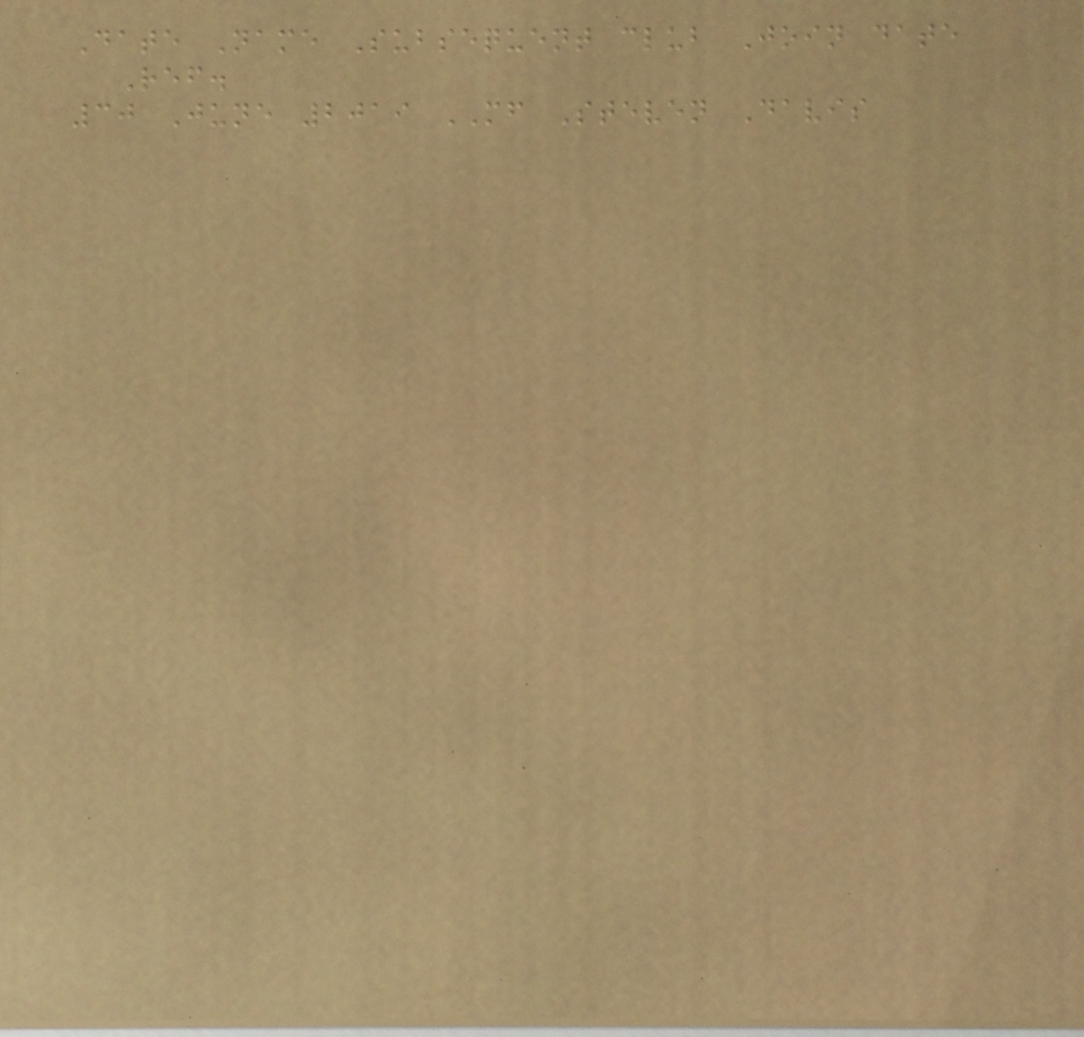Date Name Subsequent club Join date
Ref.
30 June 2019 MF Steven Davis
